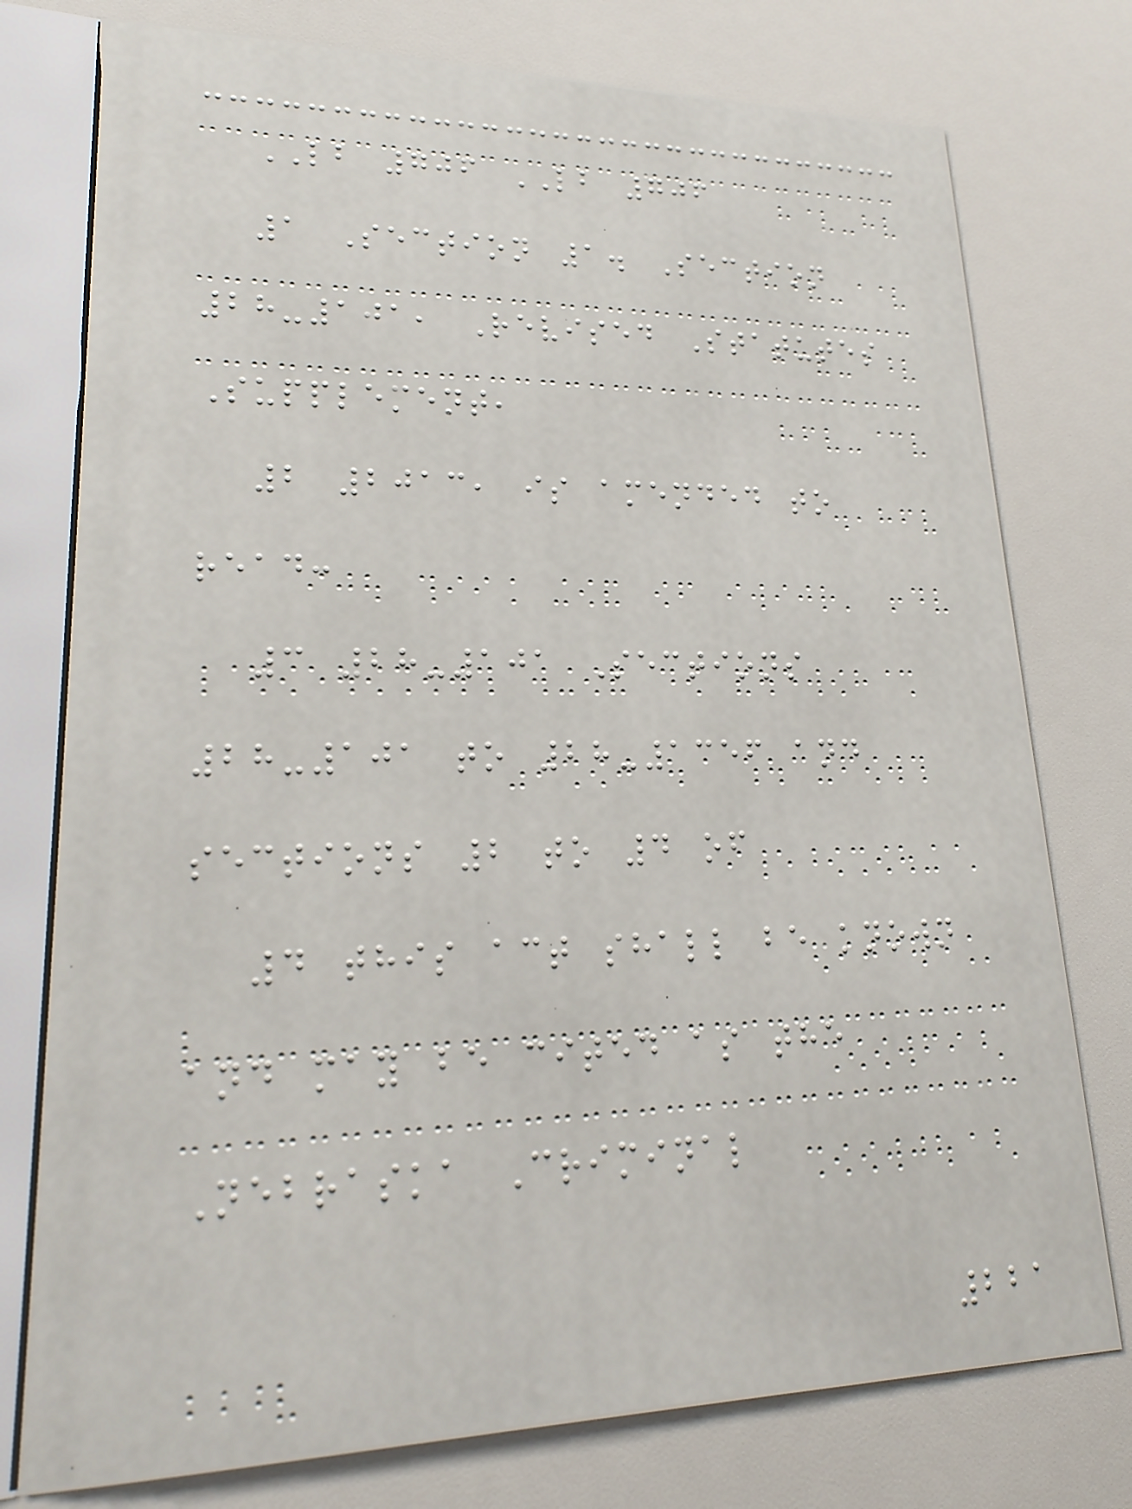LB 706 LB 706
1 Section 1. Section
28-101, Revised Statutes
Supplement,
2 2013, is amended to
read:
3 28-101 Sections
28-101 to 28-1356 and
sections 2 to 4 of
4 this act shall be known
and may be cited as the
Nebraska Criminal
221
